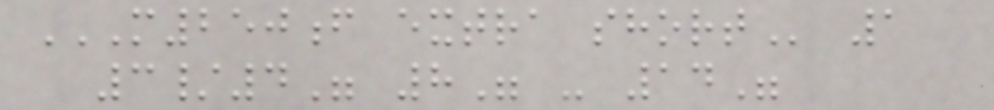M250F EXTRA SHORT 1
3/4" 8" - 14"
